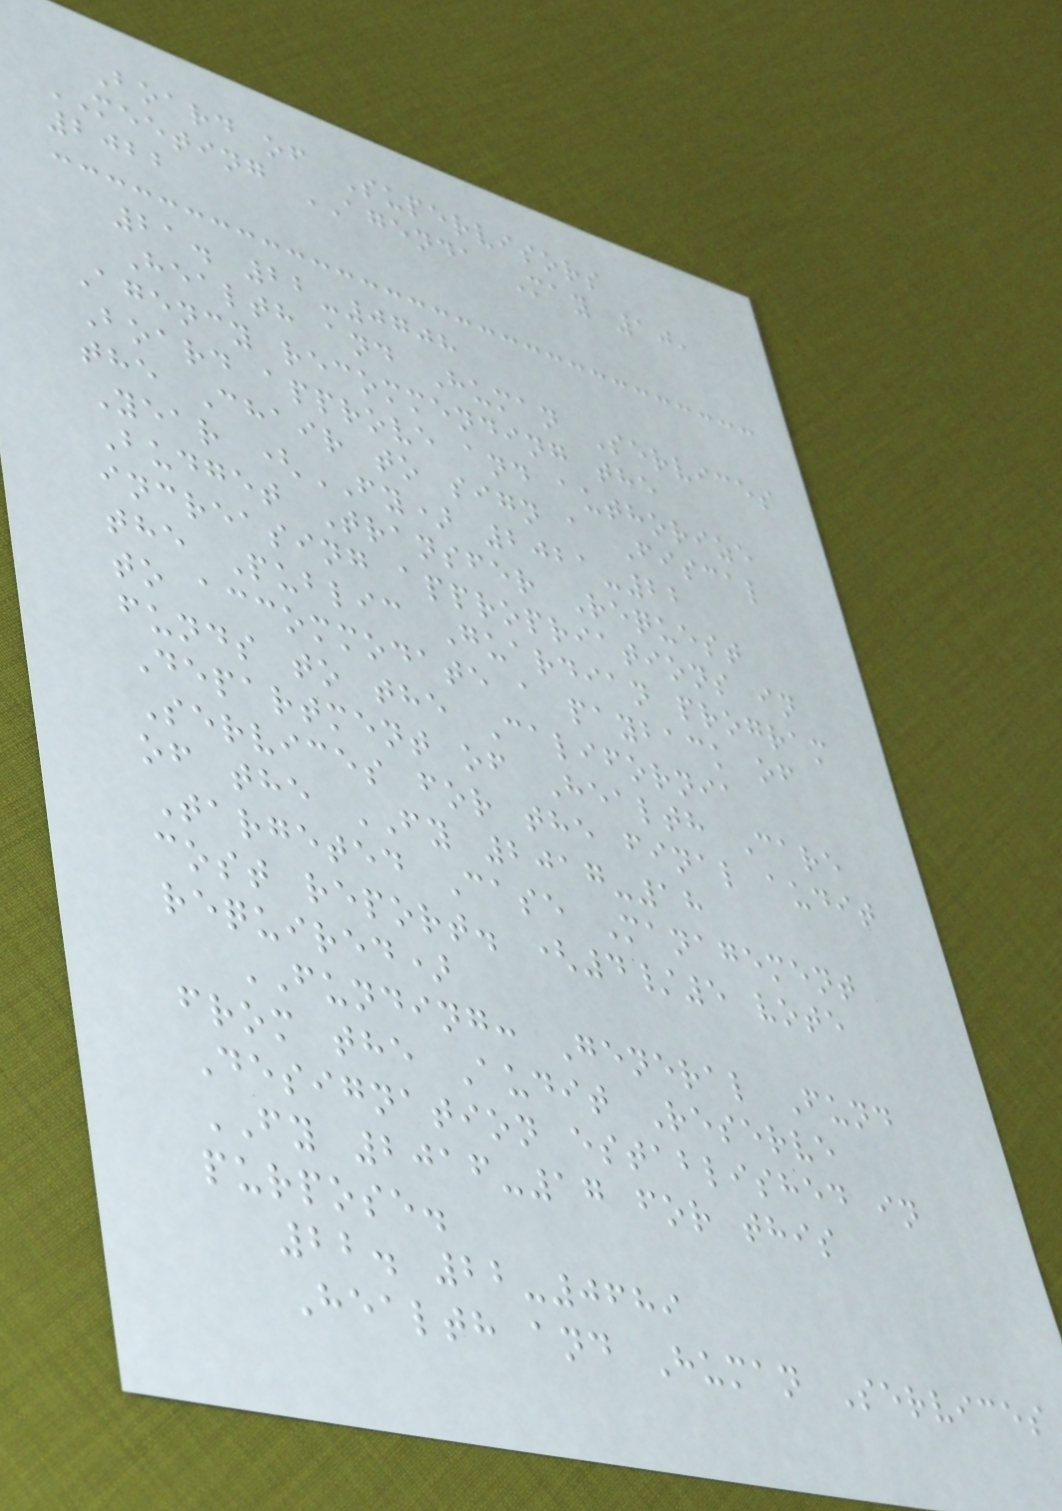Board of Supervisors
MEETING AGENDA May 10,
2022
21. 22-0708
Health and Human Services
Agency recommending the
Board approve and authorize
the Chair to sign a Fiscal
Year (FY) 2021-22
Budget Transfer Request
increasing appropriations in
the Public Guardian program
to accommodate a payback of
funds to the California
Department of Health Care
Services for the final audit
of the FY 2017-18
Targeted Case Management
cost report. (4/5 vote
required)
FUNDING: General Fund
from the Audit Reserve
Designation established in
FY 2016-17 for this
purpose.
22. 22-0689
Health and Human Services
